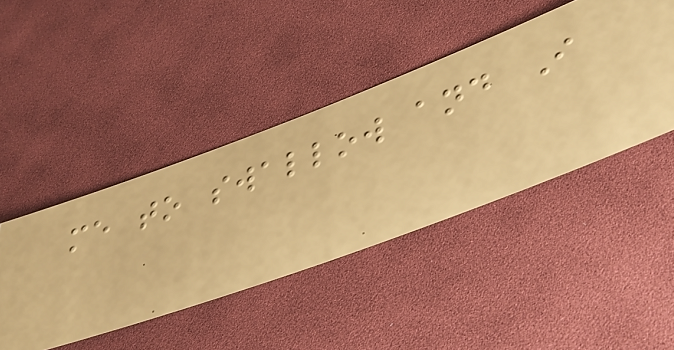me to swallow and I
